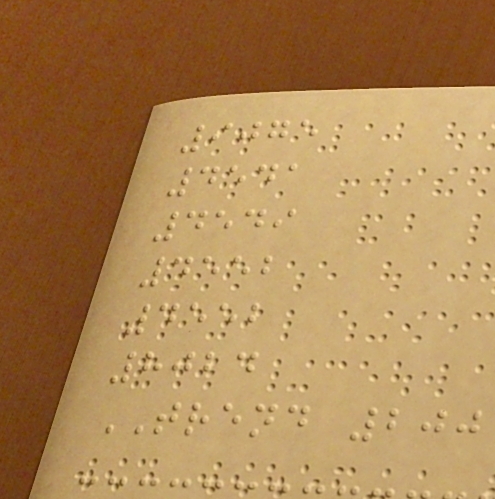9075
4541
4549
4552
4552
8024
TREND 200
